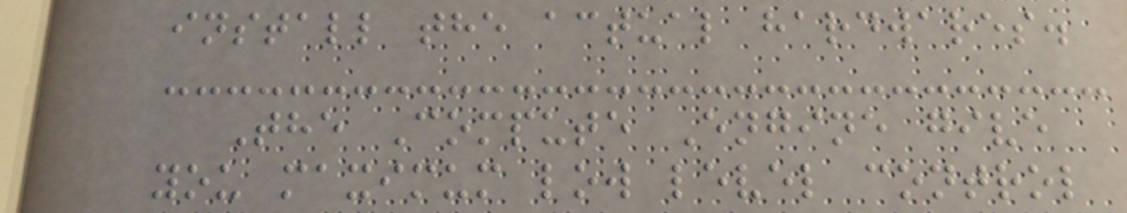install the actual hardwares.
The Compute Engine give
you maximum low level control
